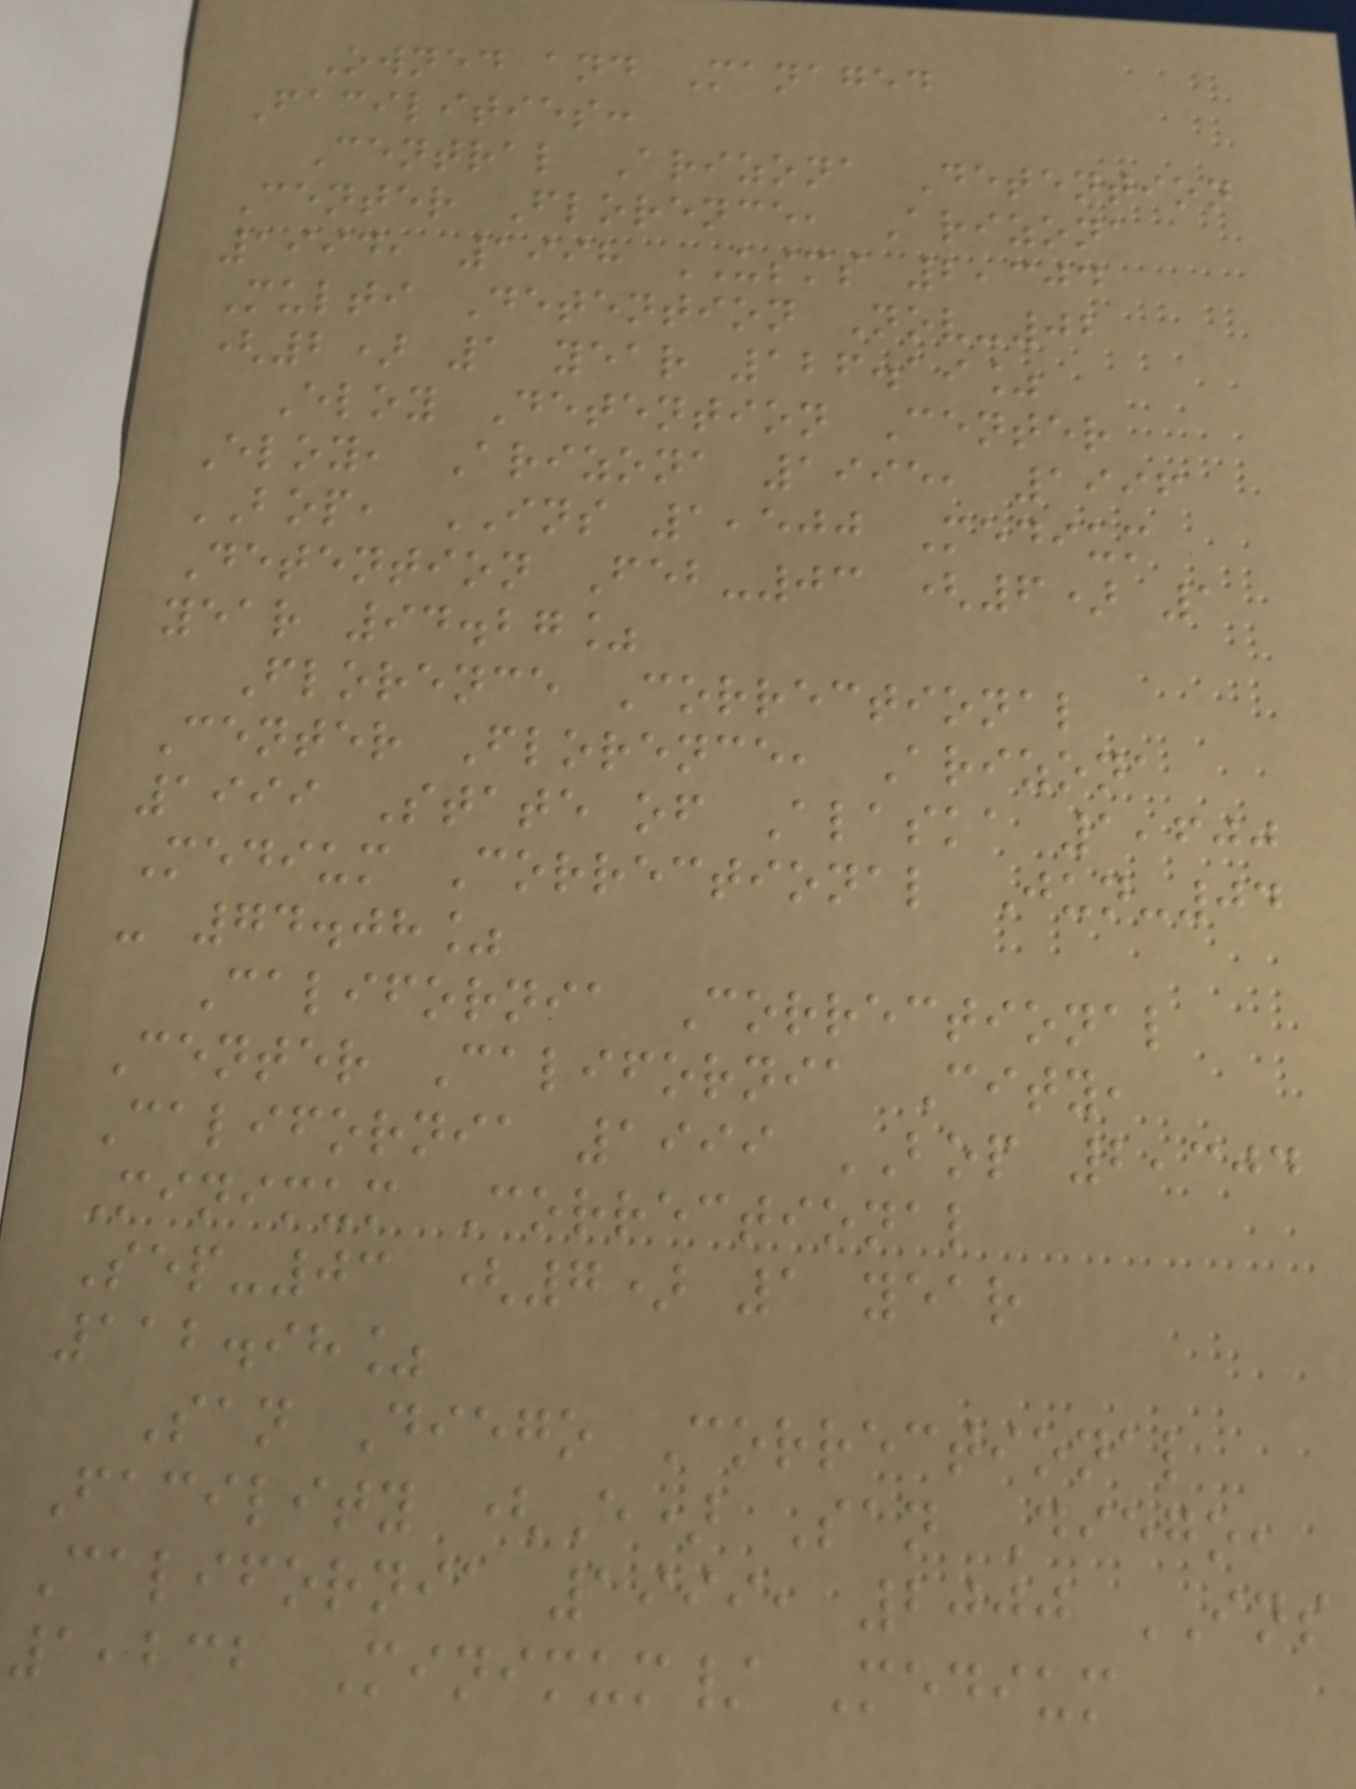Owned and Managed
Facilities:
Central Arizona Detention
Center Florence, Arizona
1994, 1998 USMS 2,304
Multi Detention Nov-02
(2) 1 year 126.19%
Eloy Detention Center
Eloy, Arizona 1995, 1996
BOP, INS 1,500 Medium
Detention Feb-03 (6) 1
year 94.27%
Florence Correctional
Center Florence, Arizona
1999 State of Alaska 1,600
Medium Correctional Jun-04
- 74.08%
California Correctional
Center California City,
California 1999 BOP 2,304
Minimum Correctional
Sep-03 (7) 1 year
112.98%
San Diego Correctional
Facility (E) San Diego,
California 1999, 2000 INS
1,232 Minimum/ Medium
